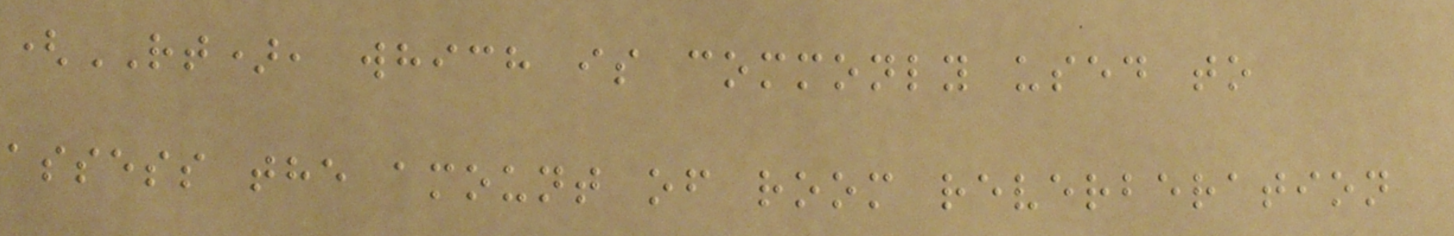(RT), which is commonly used to
assess the amount of room reverberation
